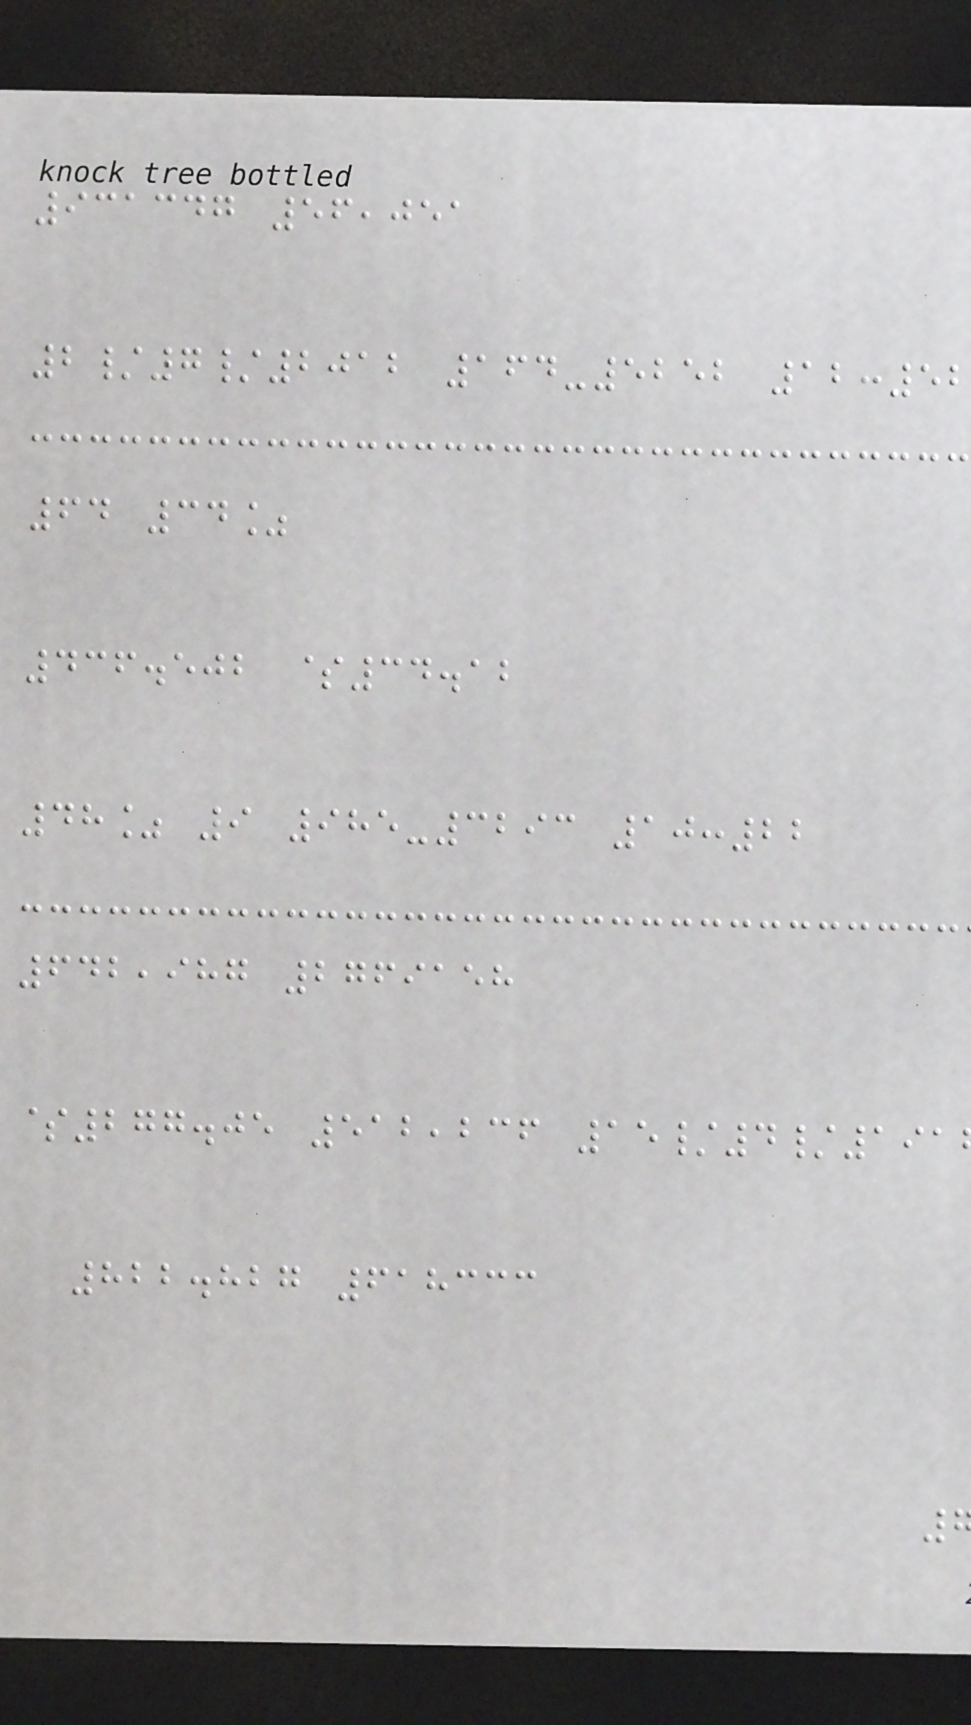931347 56,051
2/7/2012 164-5252 12:52
64 34%
436.502 $34.12
48% 9 985-3293 10:22
642,987 2769158
$277.05 512,236 15/4/191
822.827 618333
